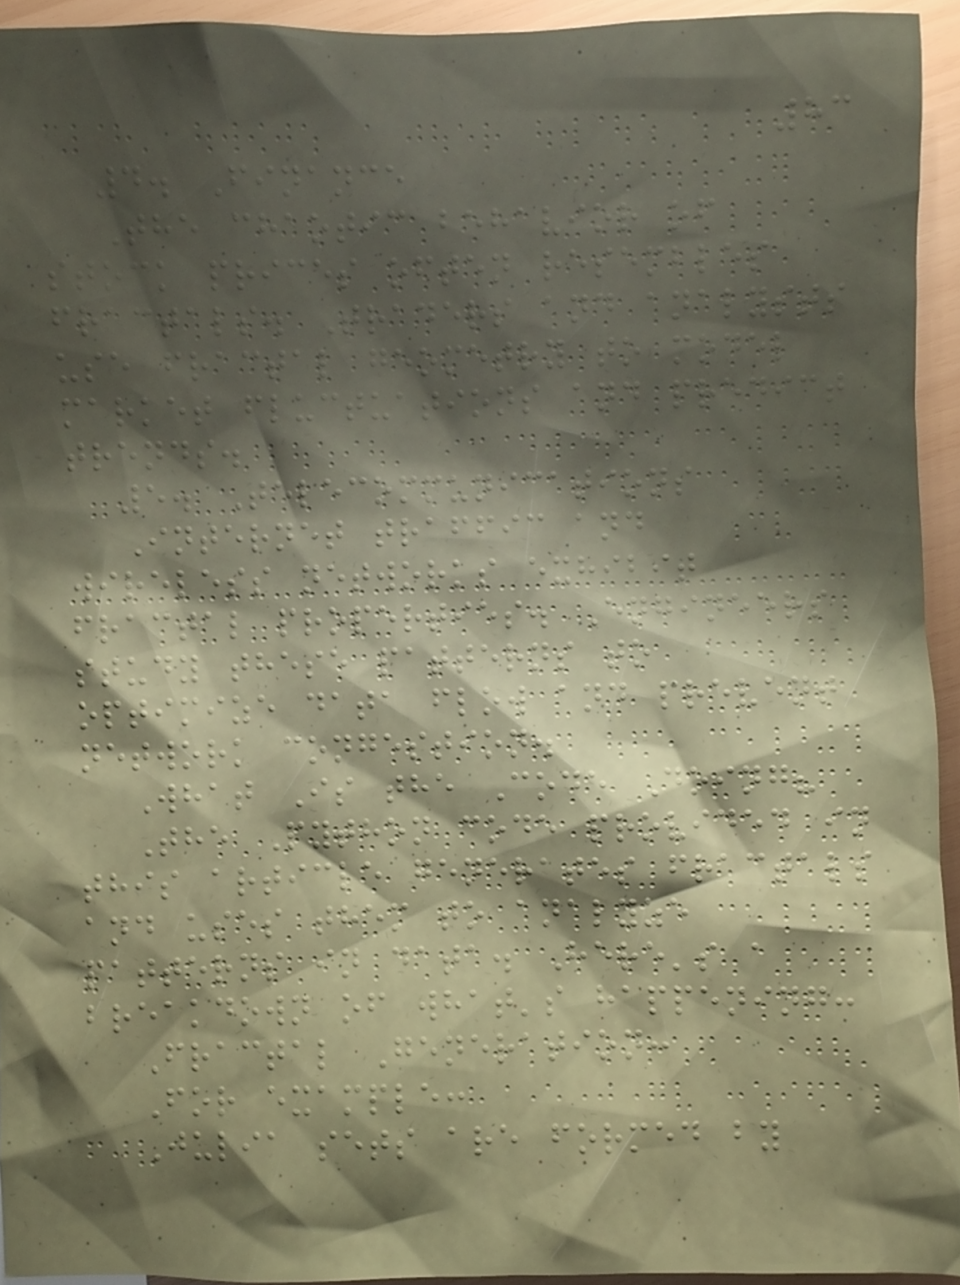83
4. Finance
The chaotic behavior of
stock prices often resembles
fractals. Traders and analysts
use fractal geometry to model
market fluctuations and predict
trends.
5. Telecommunications
Internet traffic and
wireless networks exhibit
fractal properties. Engineers
study these patterns to
optimize data flow and prevent
network congestion.
What Is the Code Doing?
The Python code provided in
this article generates fractals
and uses them to analyze
patterns in data. Here's a
breakdown of what's happening:
Fractal Generation:
For example:
Julia sets are formed by
